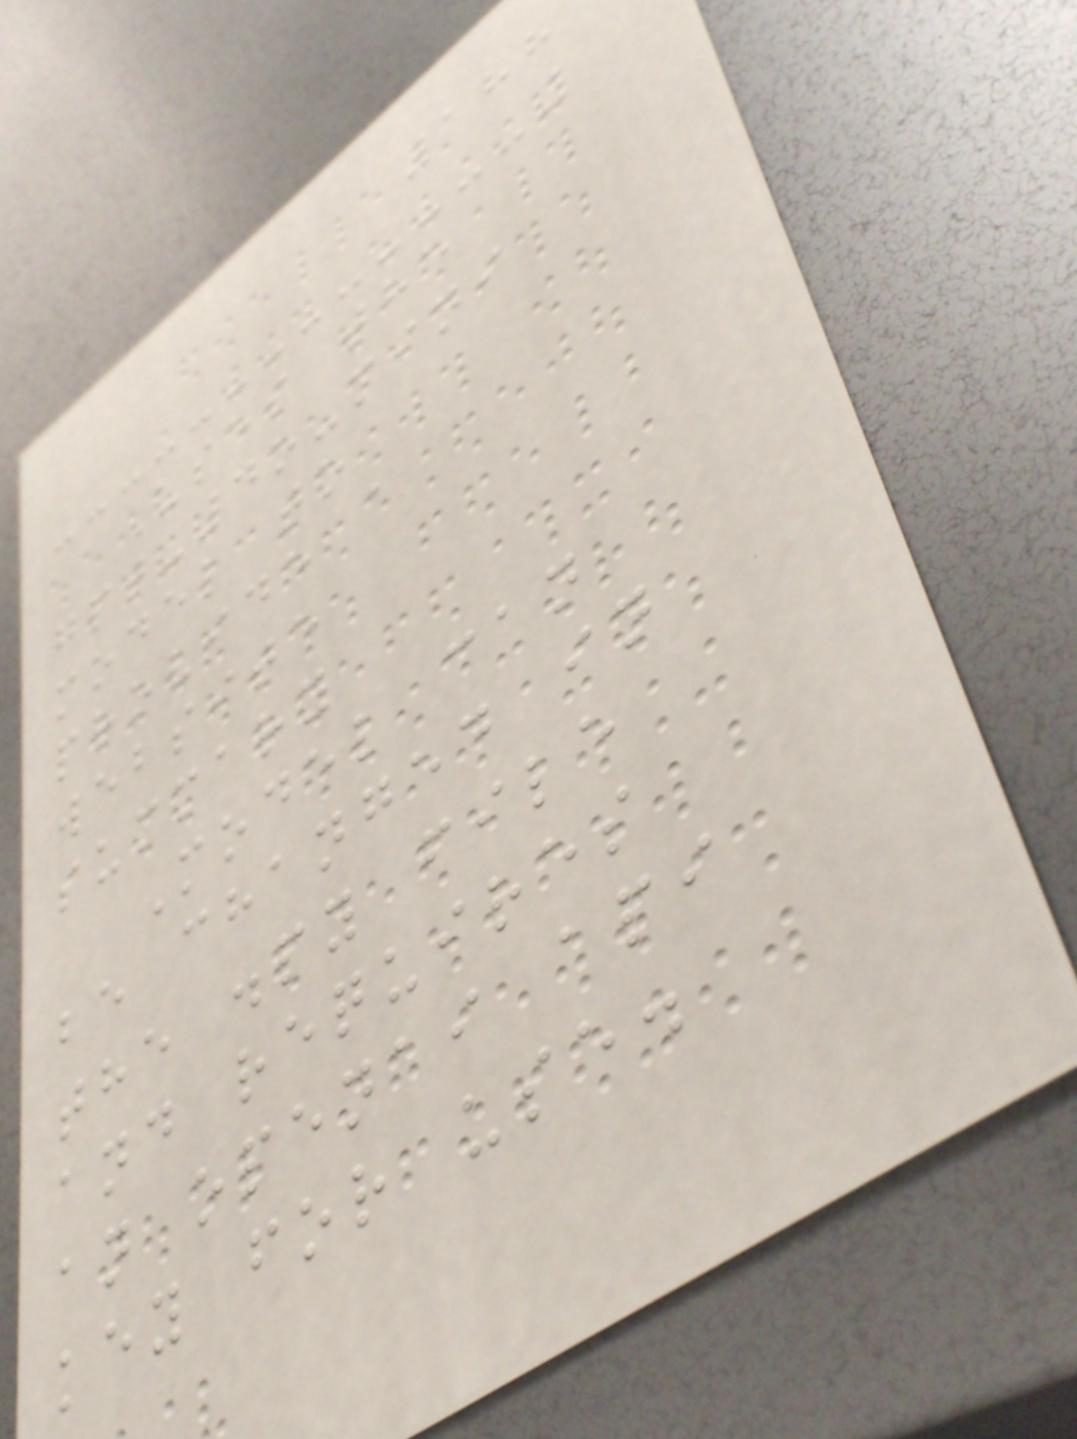188
Uses the
gpt-4o-mini
model to
provide a
website
summary
Model can
be changed in
the .py file
and requires
an openai api
key for use.
